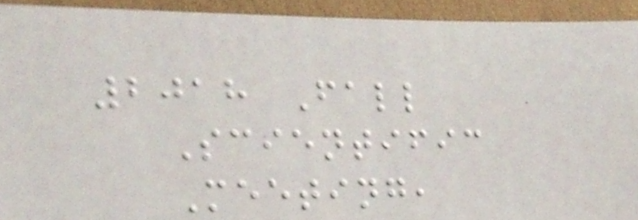2018 Fall
Scientific
Meeting,
